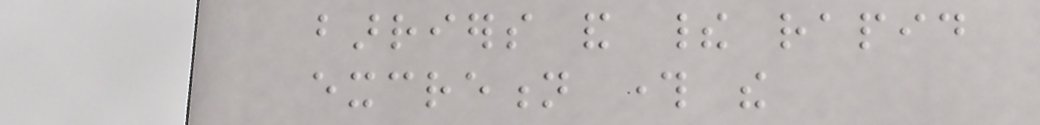barriers and their rapid
excretion through the
